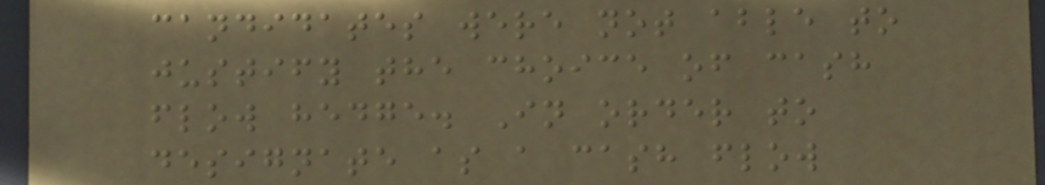candidates were not able to
justify the choice of cash
flow hedge. In order to
designate as a cash flow
